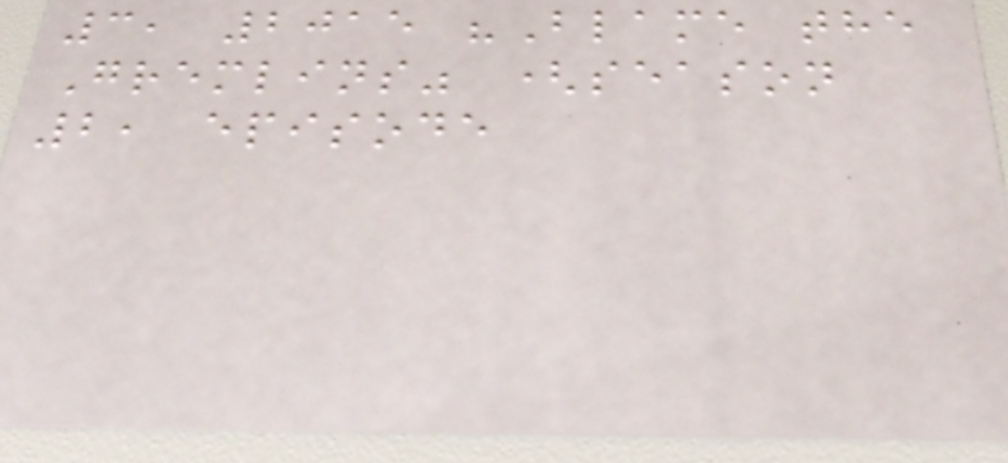3, 2015 "Blame the
Gremlins" (season
2, episode
